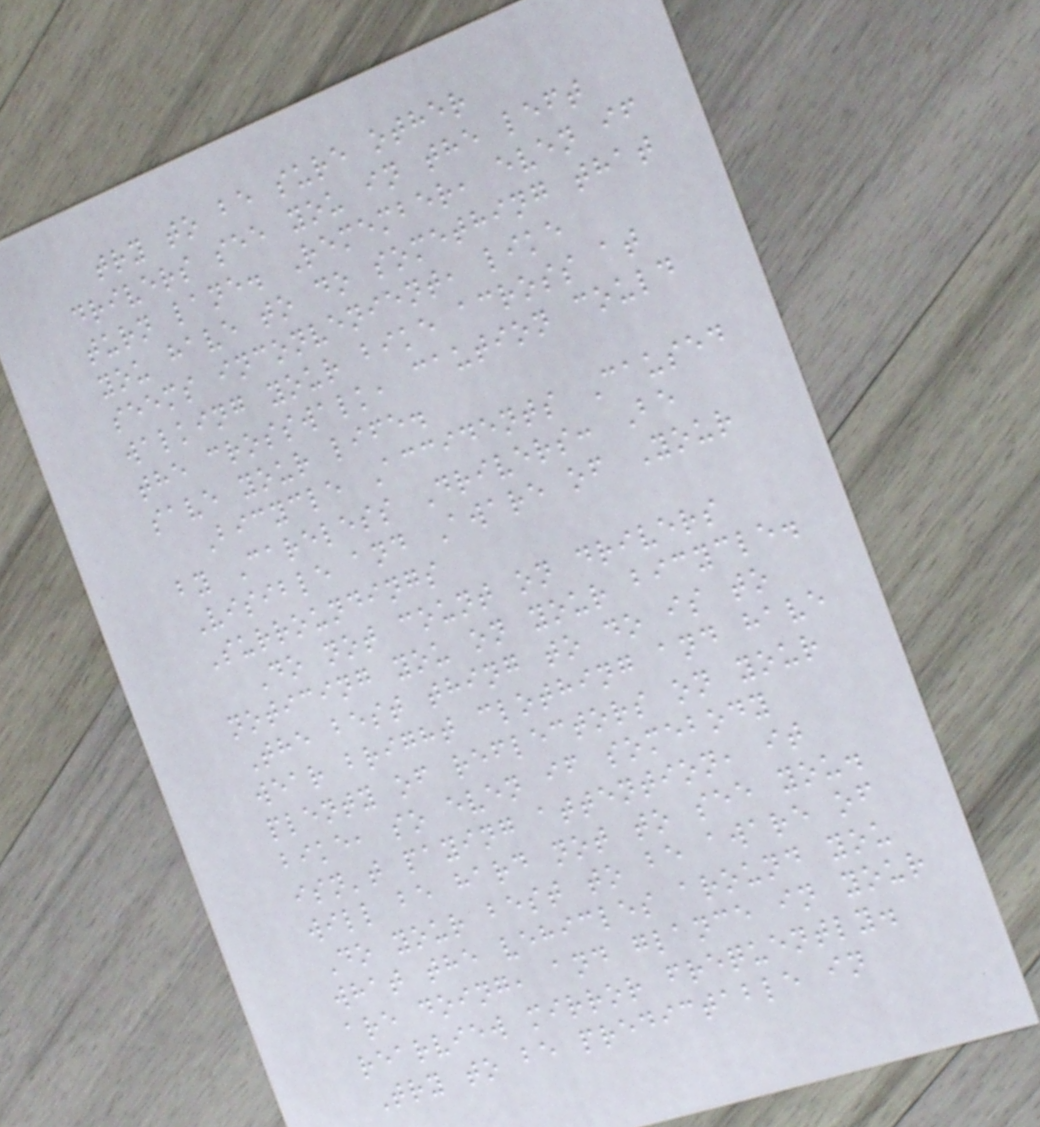try to be sure other
drivers see you in the left
turn lane. Remember, even if
you have to do something that
seems inconvenient, like
walking your bike across at
the crosswalk, caution could
save your life.
Bicycle Accidents Caused
by Careless Drivers: Be
Visible and Aware of Your
Surroundings
Do not count on drivers
noticing you on your bicycle.
The best thing to do is to
wear bright clothing and have
plenty of reflectors on your
bike, so even if somebody
isn't paying attention, it
will be hard not to see you.
Do your best to be aware of
what the vehicles around you
are doing, and glance in your
rearview mirror frequently.
Try to be predictable in
